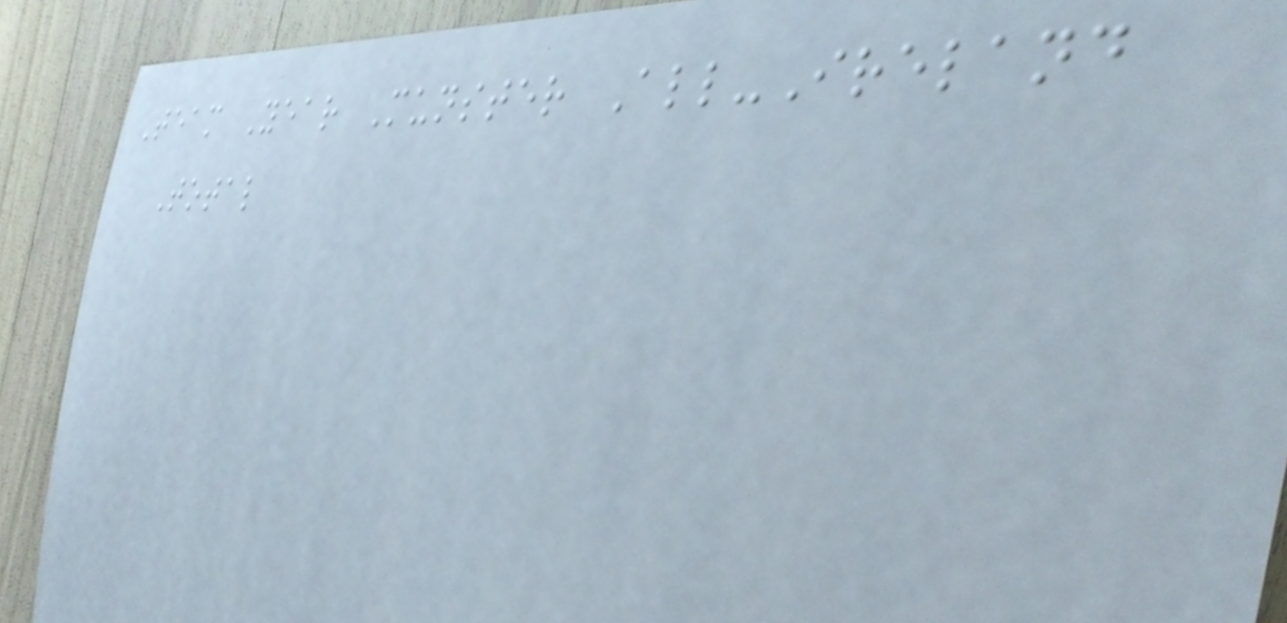Team Year Munster All-Ireland
Total
